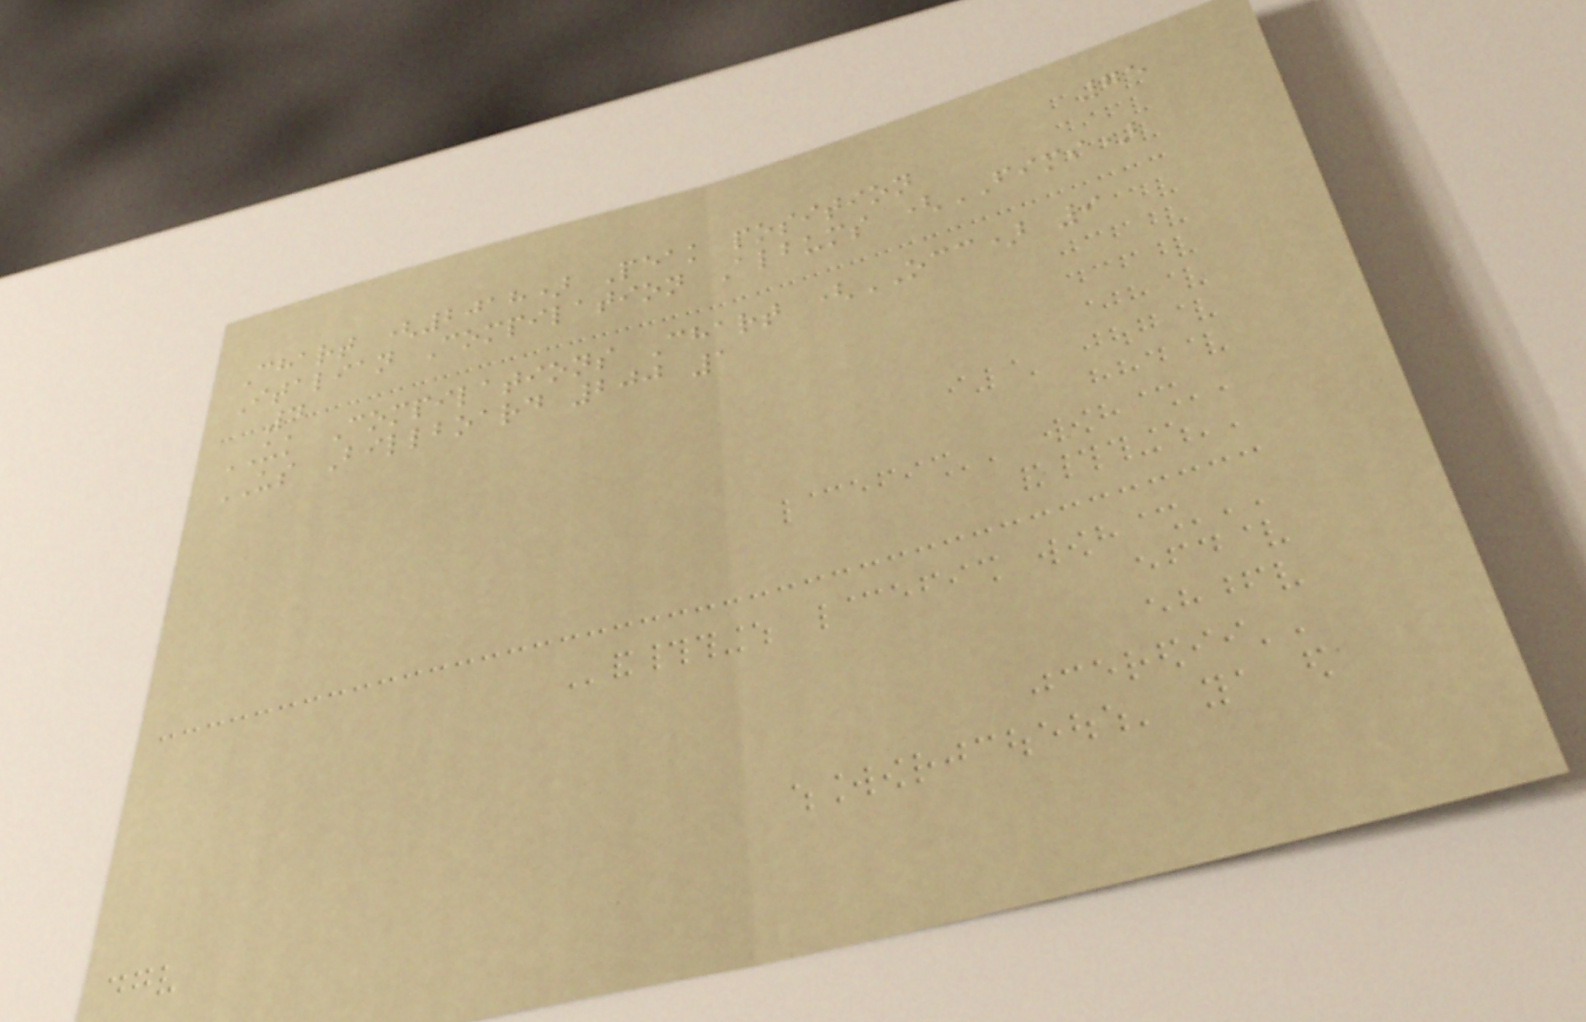75
Chart (2018) Peak position
Italian Compilation Albums (FIMI)
4
UK Compilations Chart (OCC) 9
US Billboard 200 1
